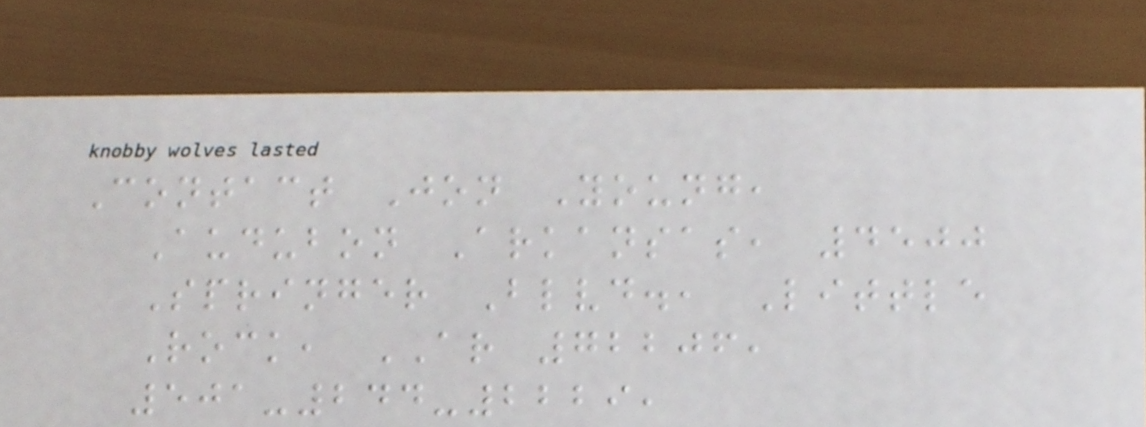Contact Jon Young,
Audubon Arkansas, 4500
Springer Blvd., Little
Rock, AR 72206,
501-244-2229,
